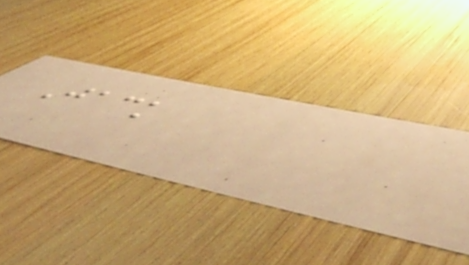Jack
